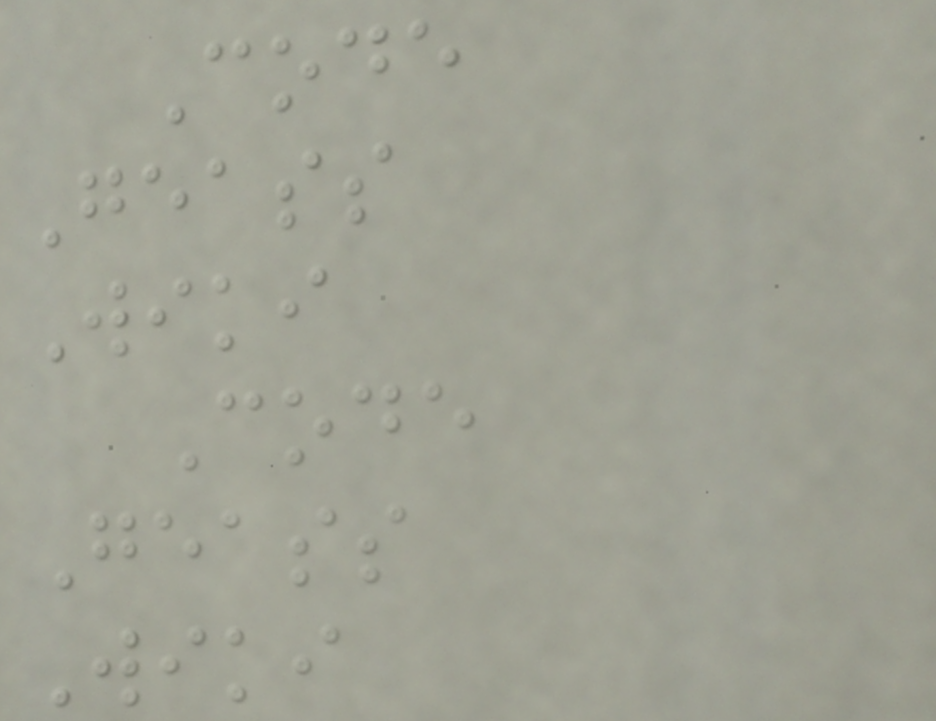Code
Geass
Wiki
Code
Geass
Wiki
